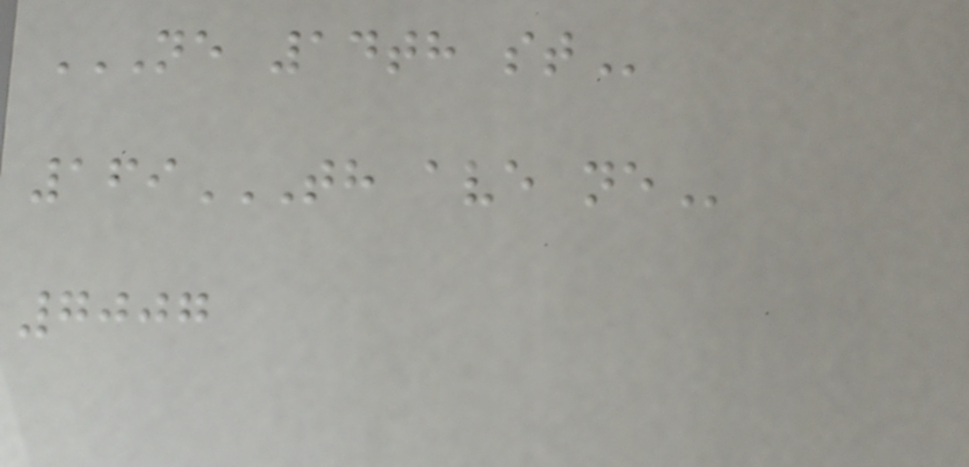NE 14TH ST
169TH AVE NE
7007
